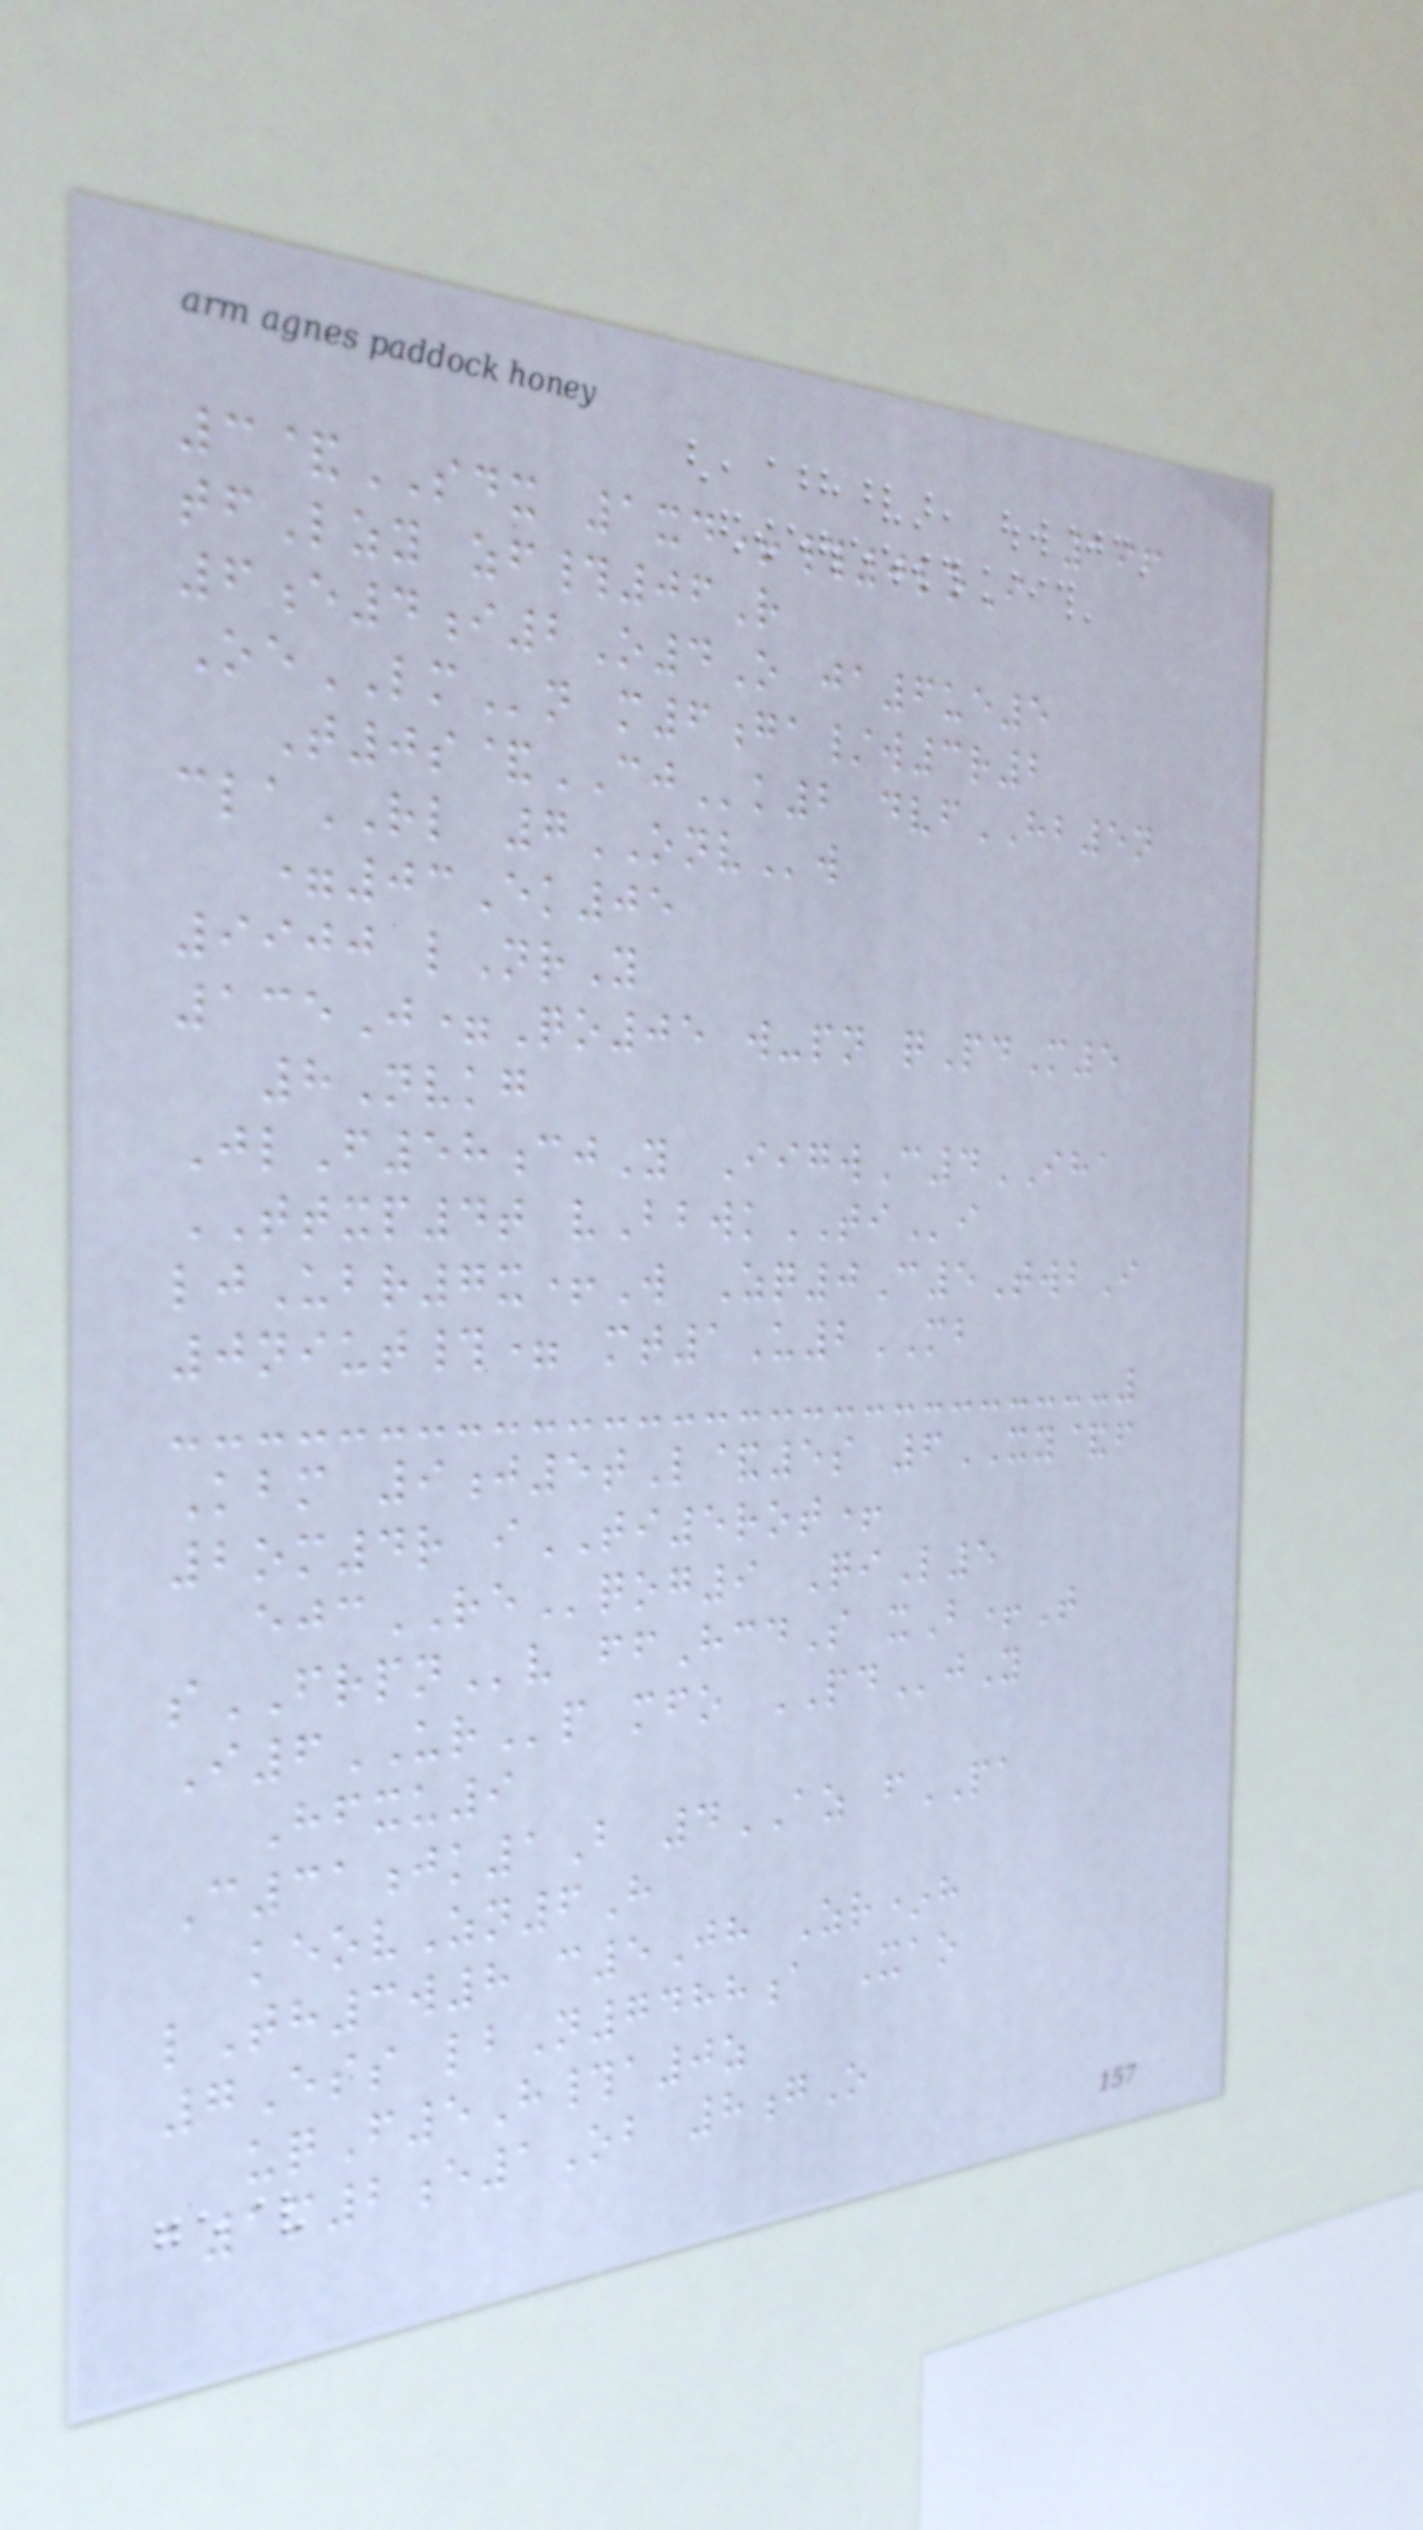196
3&SDX 1xd+#0loI
tfLzy zf#06R
6e4i2O4O ja6ue5
OeLMn m6ga/w3r2
T0s&CJk2 dvfHB5n
claRL 7ONVw
=03Ek05
9900 lNrY
135J=Qo05 w-pn qPdM5
8Nvkg
JlF58cjY IigwC4IHA
TTXP4t vBbwkTIi
ljUbr7x+W Zq0C5TwbI
0niut#= mt1U2MB
Kbm 9j5tL&5s 6XY&f
2om4r iTI5rot+
ejcREqog9 QiL5
sFRPNv ffHcdS xB+T
I6URp mfo PDjY
Hfxu9
C31jk1B 4AZ fPA
keovZn6H
lTh3w8 c5Jh Zr*h
7Ess lbN7488a Xao
uqF5H#a0z
a1m2e1Ob 8gO
